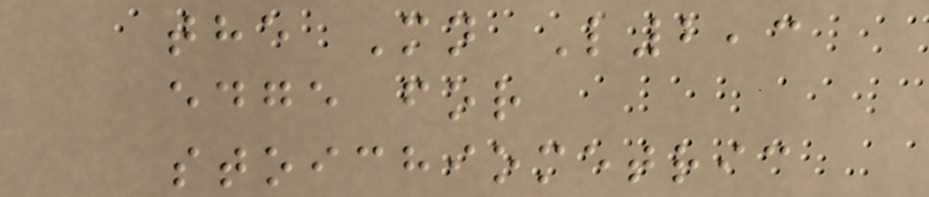the Mn L2,3
edge for
stoichiometric
